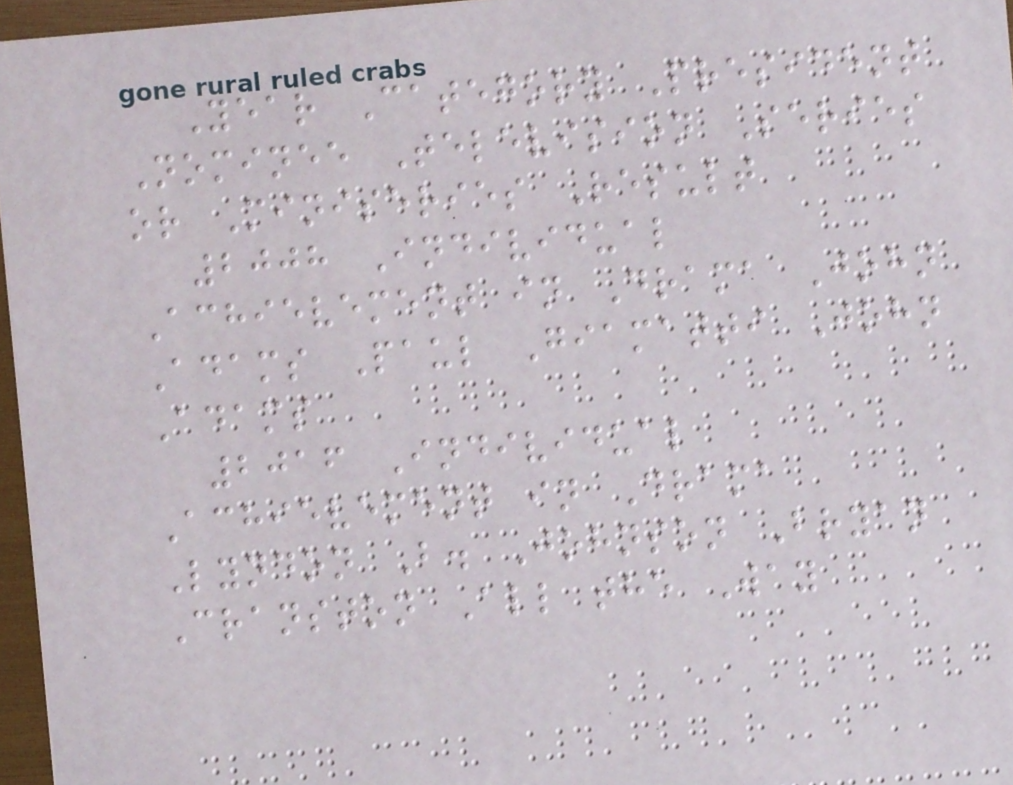Year Category President
Nominee Television Series
or Miniseries Result
2008 Individual
Achievement in Drama John
Adams Paul Giamatti John
Adams
2016 Individual
Achievement in Drama
Lyndon B. Johnson Bryan
Cranston All the Way
